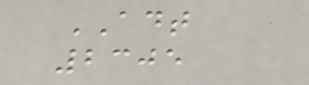ADT
2305
